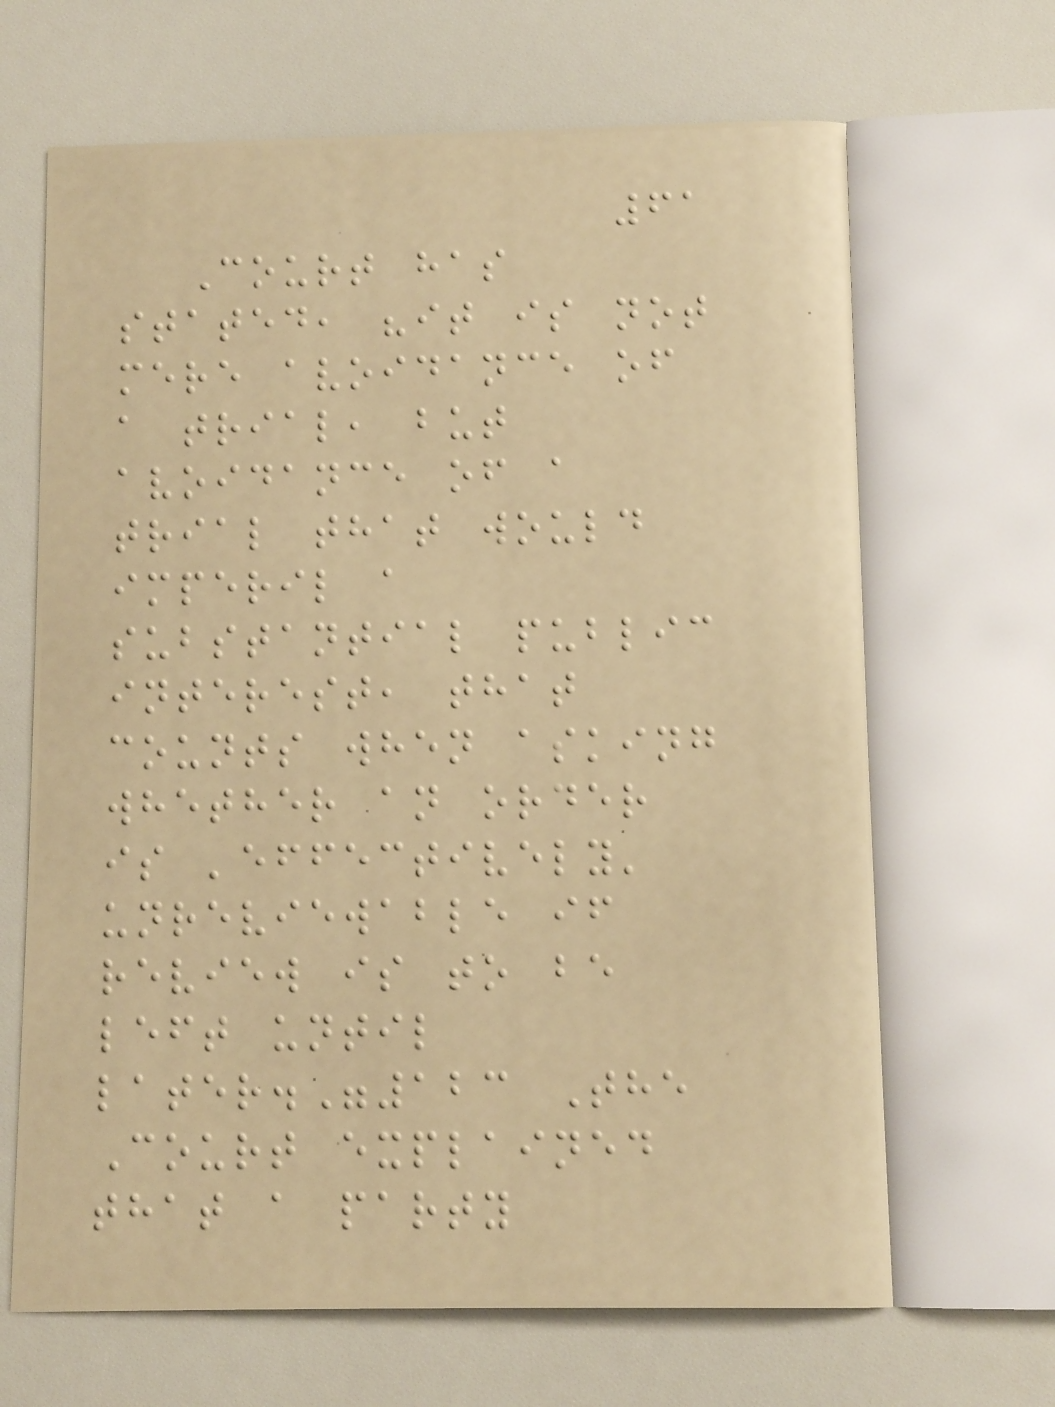61
Court has
stated, "it is not
mere avoidance of
a trial, but
avoidance of a
trial that would
imperil a
substantial public
interest, that
counts when asking
whether an order
is 'effectively'
unreviewable if
review is to be
left until
later."123 The
Court explained
that a party
